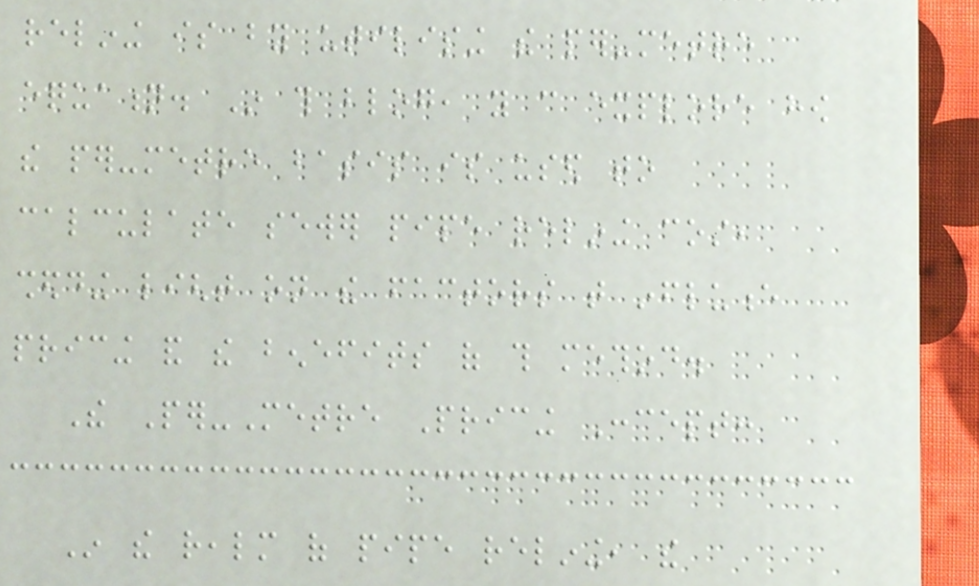relining is by utilising the per-metre
equation. In this blog, you can explore how
the per-metre basis is used to
calculate sewer pipe relining cost,
shedding light on the factors that influence
pricing and the benefits of this method.
The Per-Metre Pricing Concept:
In the realm of pipe relining, the
